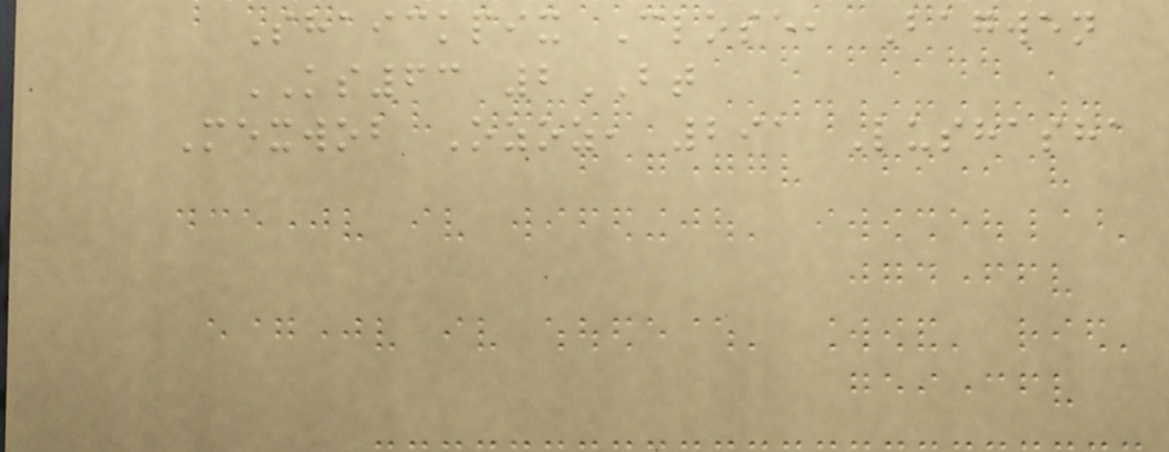Shaickpix Close, Bagwen
KS63 2BT
Mexwob Ozoz, 291 Lushasha
